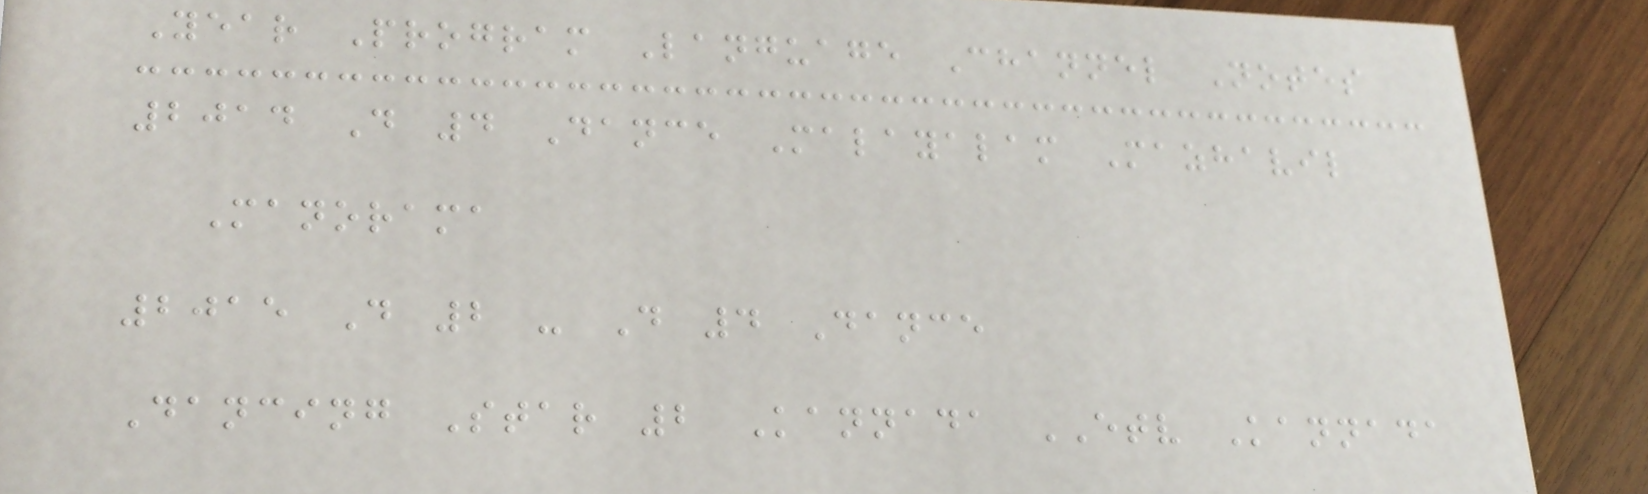Year Program Language Channel Notes
2014 D 4 Dance Malayalam Mazhavil
Manorama
2015 D 2 - D 4 Dance
Dancing Star 2 Kannada ETV Kannada
